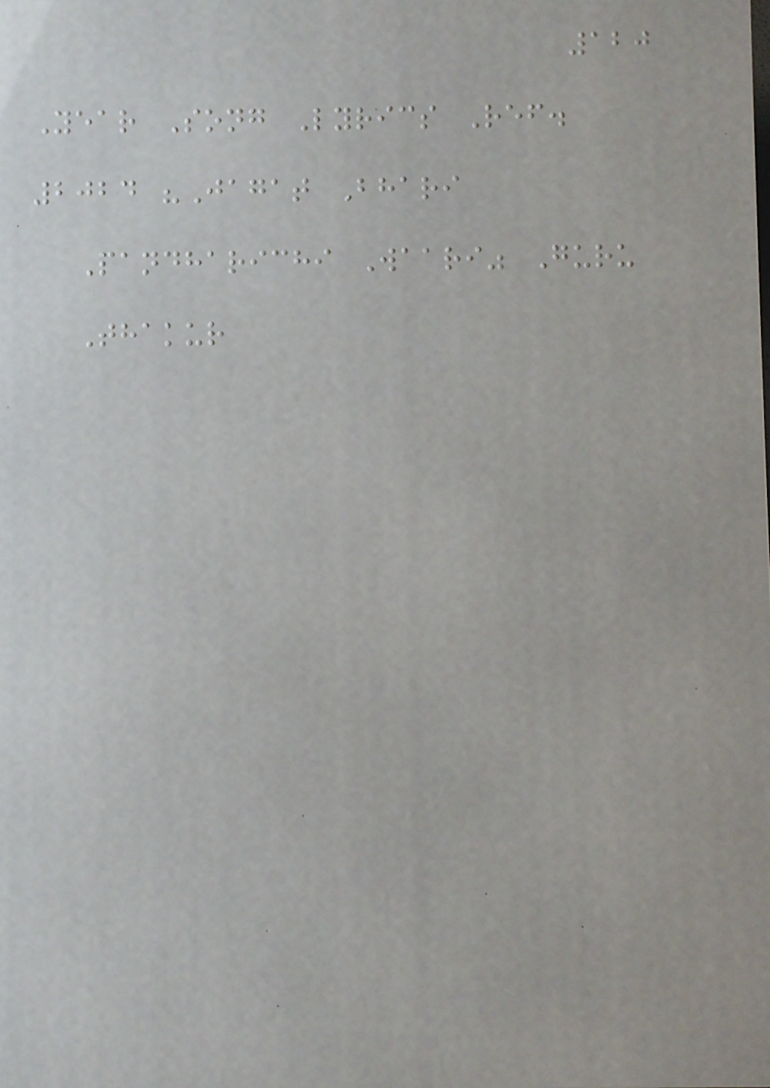120
Year Song Lyrics Ref.
2024 "Jagat Bhari
Pandharichi Waari" Guru
Thakur
